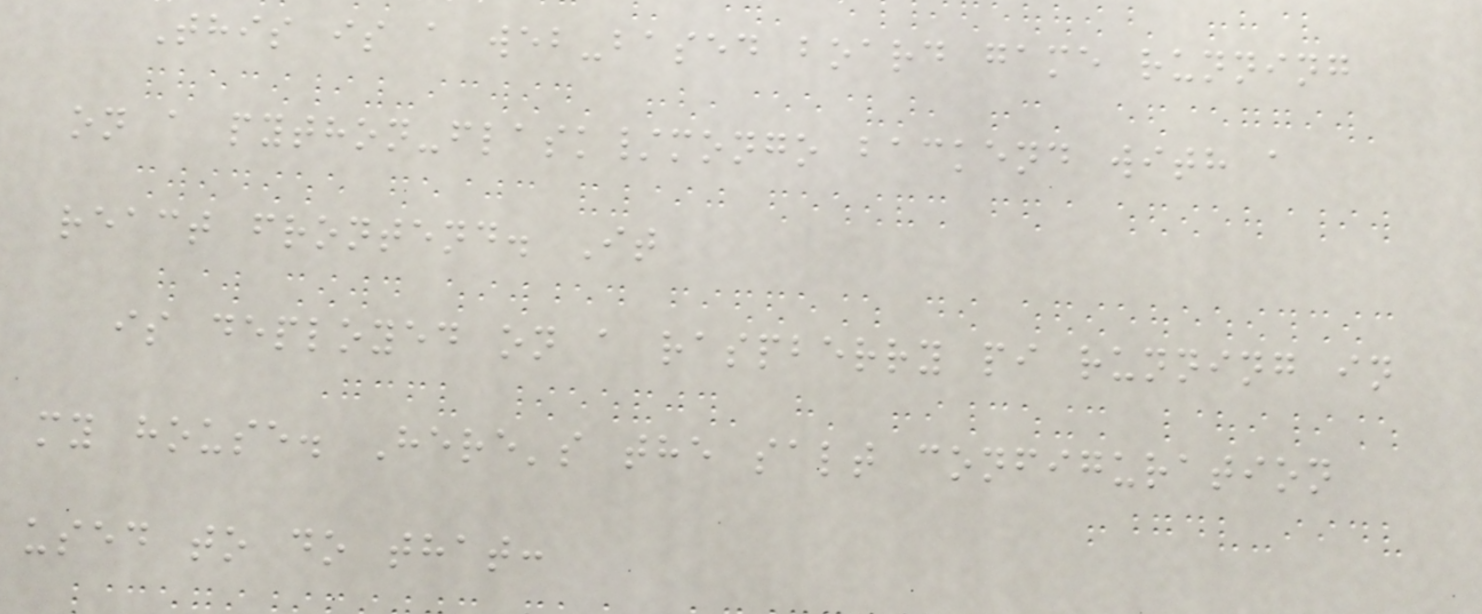This is a web-based board game running
on a python-flask/mongo backend with a
react frontend. It
is deployed on a raspberry pi running in
my house. Here's the salt configuration
used to do that:
